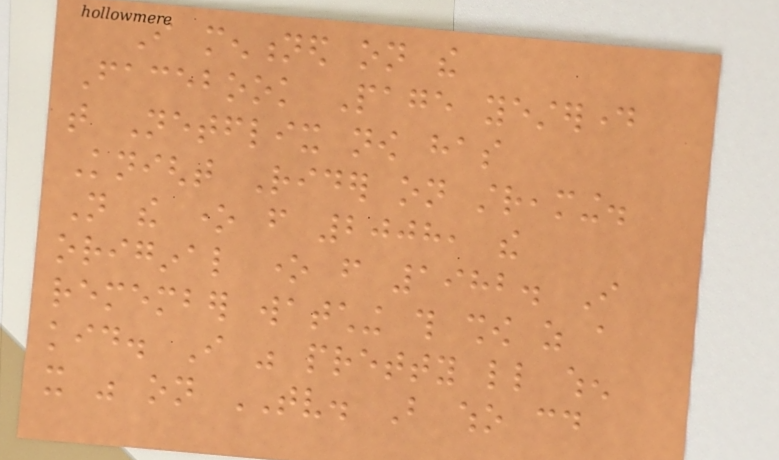I mentioned on the
Facebook Page yesterday
that Netflix now has
Knight Rider on streaming.
Not the one from 2008, the
original one from 1982. I
remember watching this show as a
kid. I was pretty little when
it was on TV. But who could
